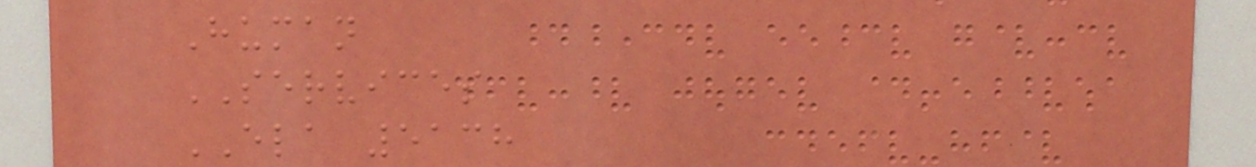Human
SERVICES
ELA 5138
